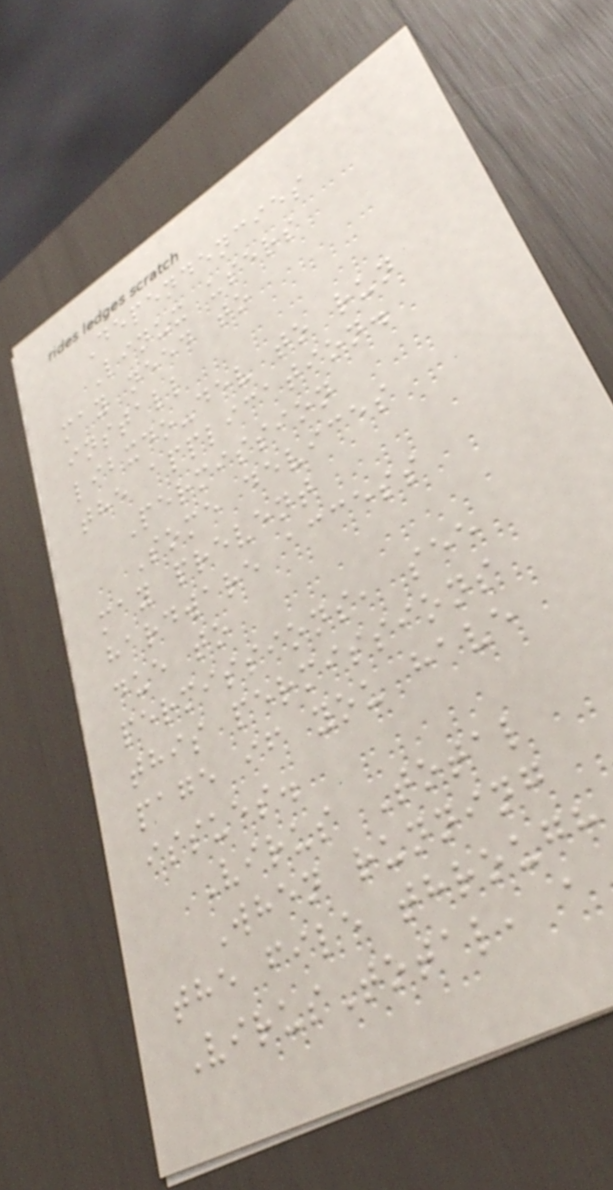Dependencies
Linux users
may need to
install
libxdo-dev to run
the application.
Permission
Some devices
may prevent
hardware access
due to
permissions, see
this permissions
page if you have
issues.
Virus Total
When running
the file through
VirusTotal, a
